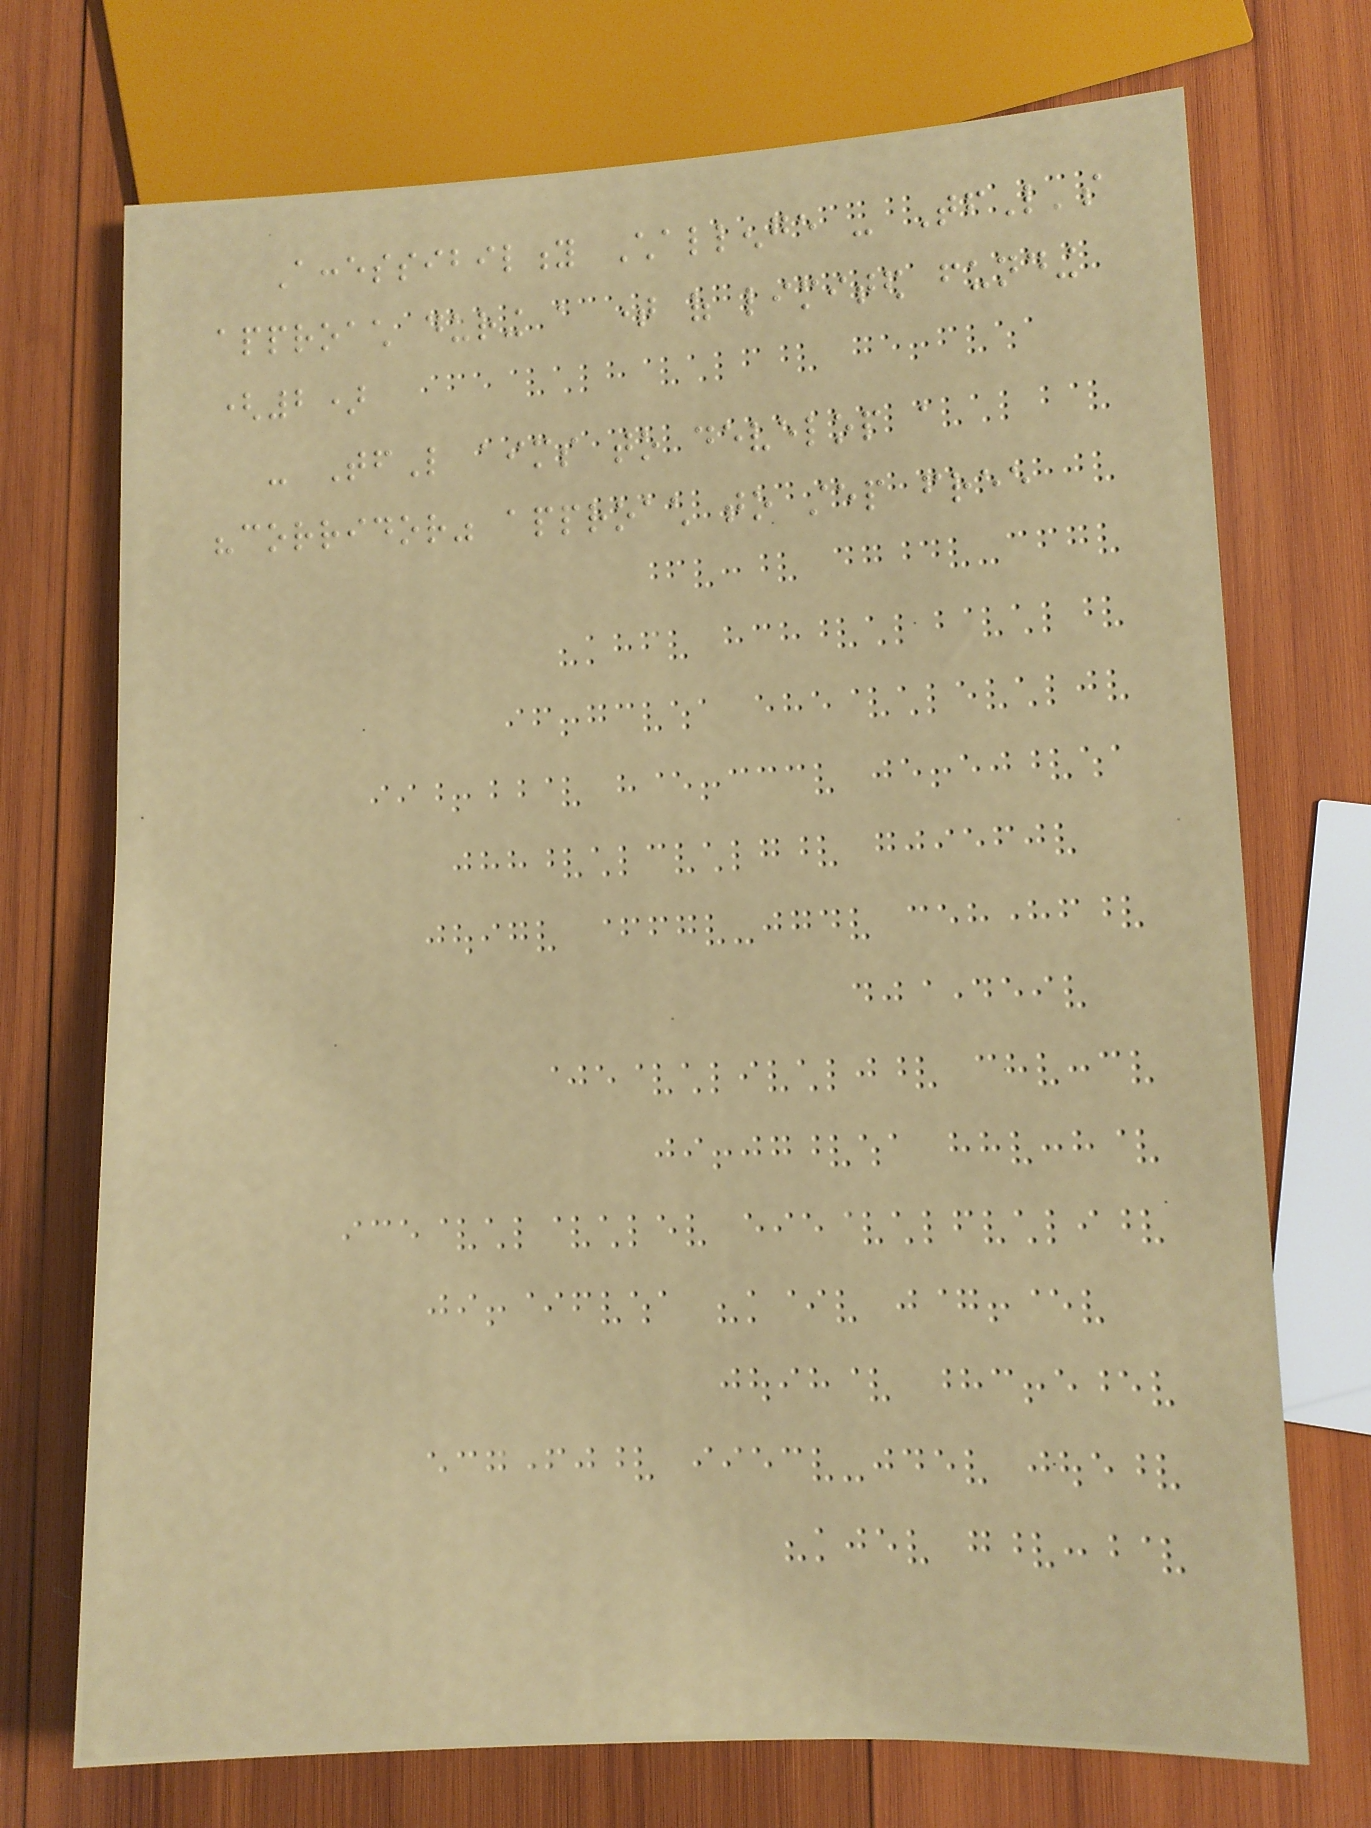Accessibility Challenge - TfL's
approach during a time of limited funding
(2)
- TfL aims to develop a
"corridor" approach to step free
